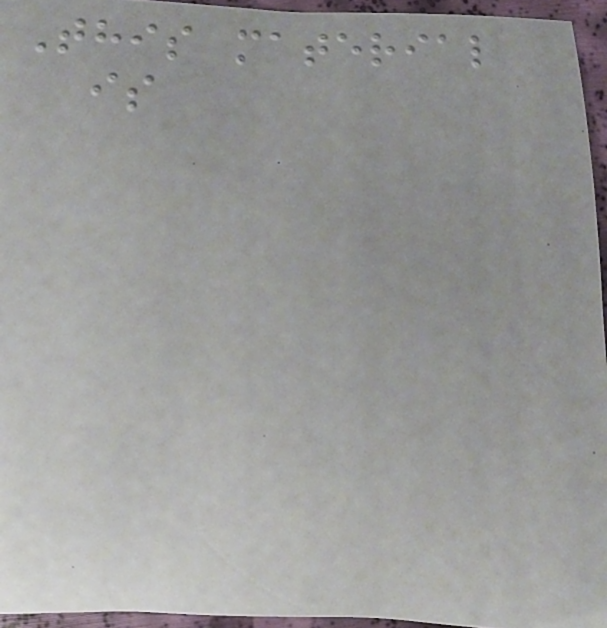This material
is
